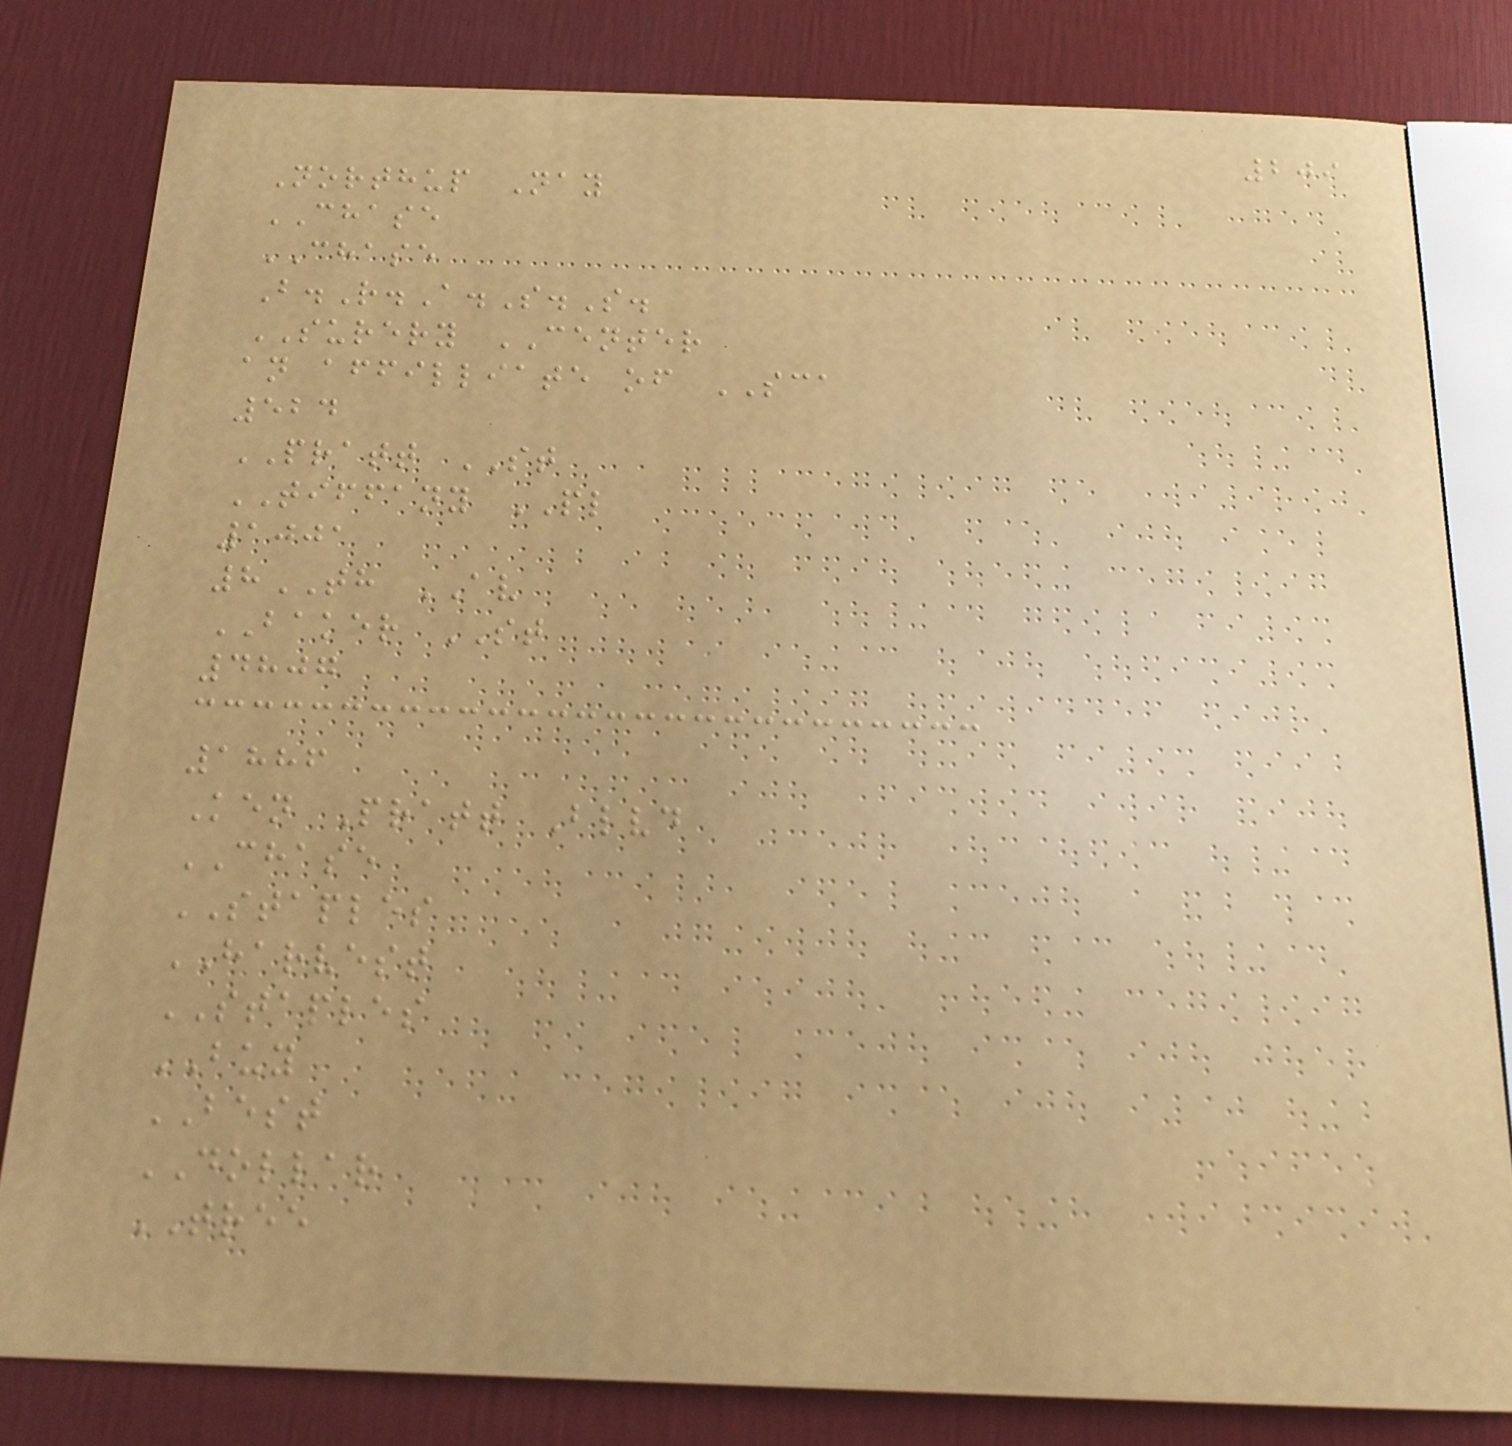209
Northup Nay
CHASE
CHASE
B.R.A.S.S.
SURERY CENTER
an affilliate of SCA
524
PRATT ST
TIFFANY PL
1001
8TH AV
BAKER ST
4807
1886
Ken Pratt Blvd
CHASE
STAPLES
HARVEST
STAPLES
BUY
BEST
DOLLAR
TREE
